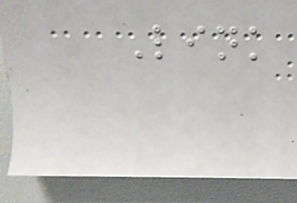Link
